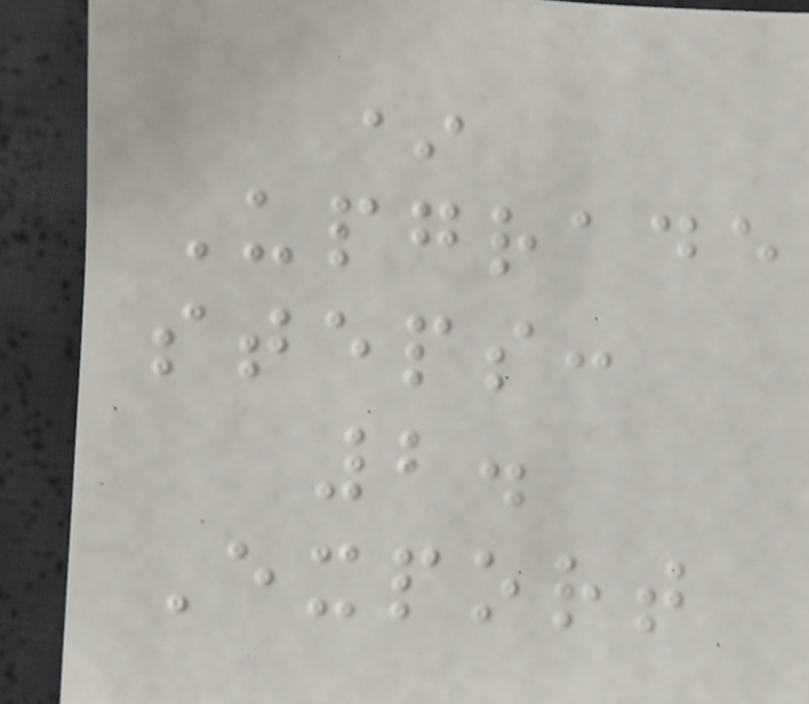*
Upgrade
steps:
2.
Export
